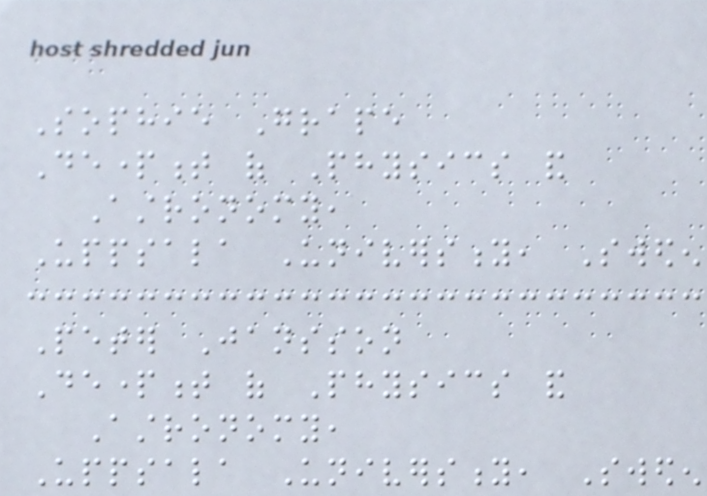Sophie Grape
Department of Physics and
Astronomy,
Uppsala University, Sweden
Peter Jansson
Department of Physics and
Astronomy,
Uppsala University, Sweden
